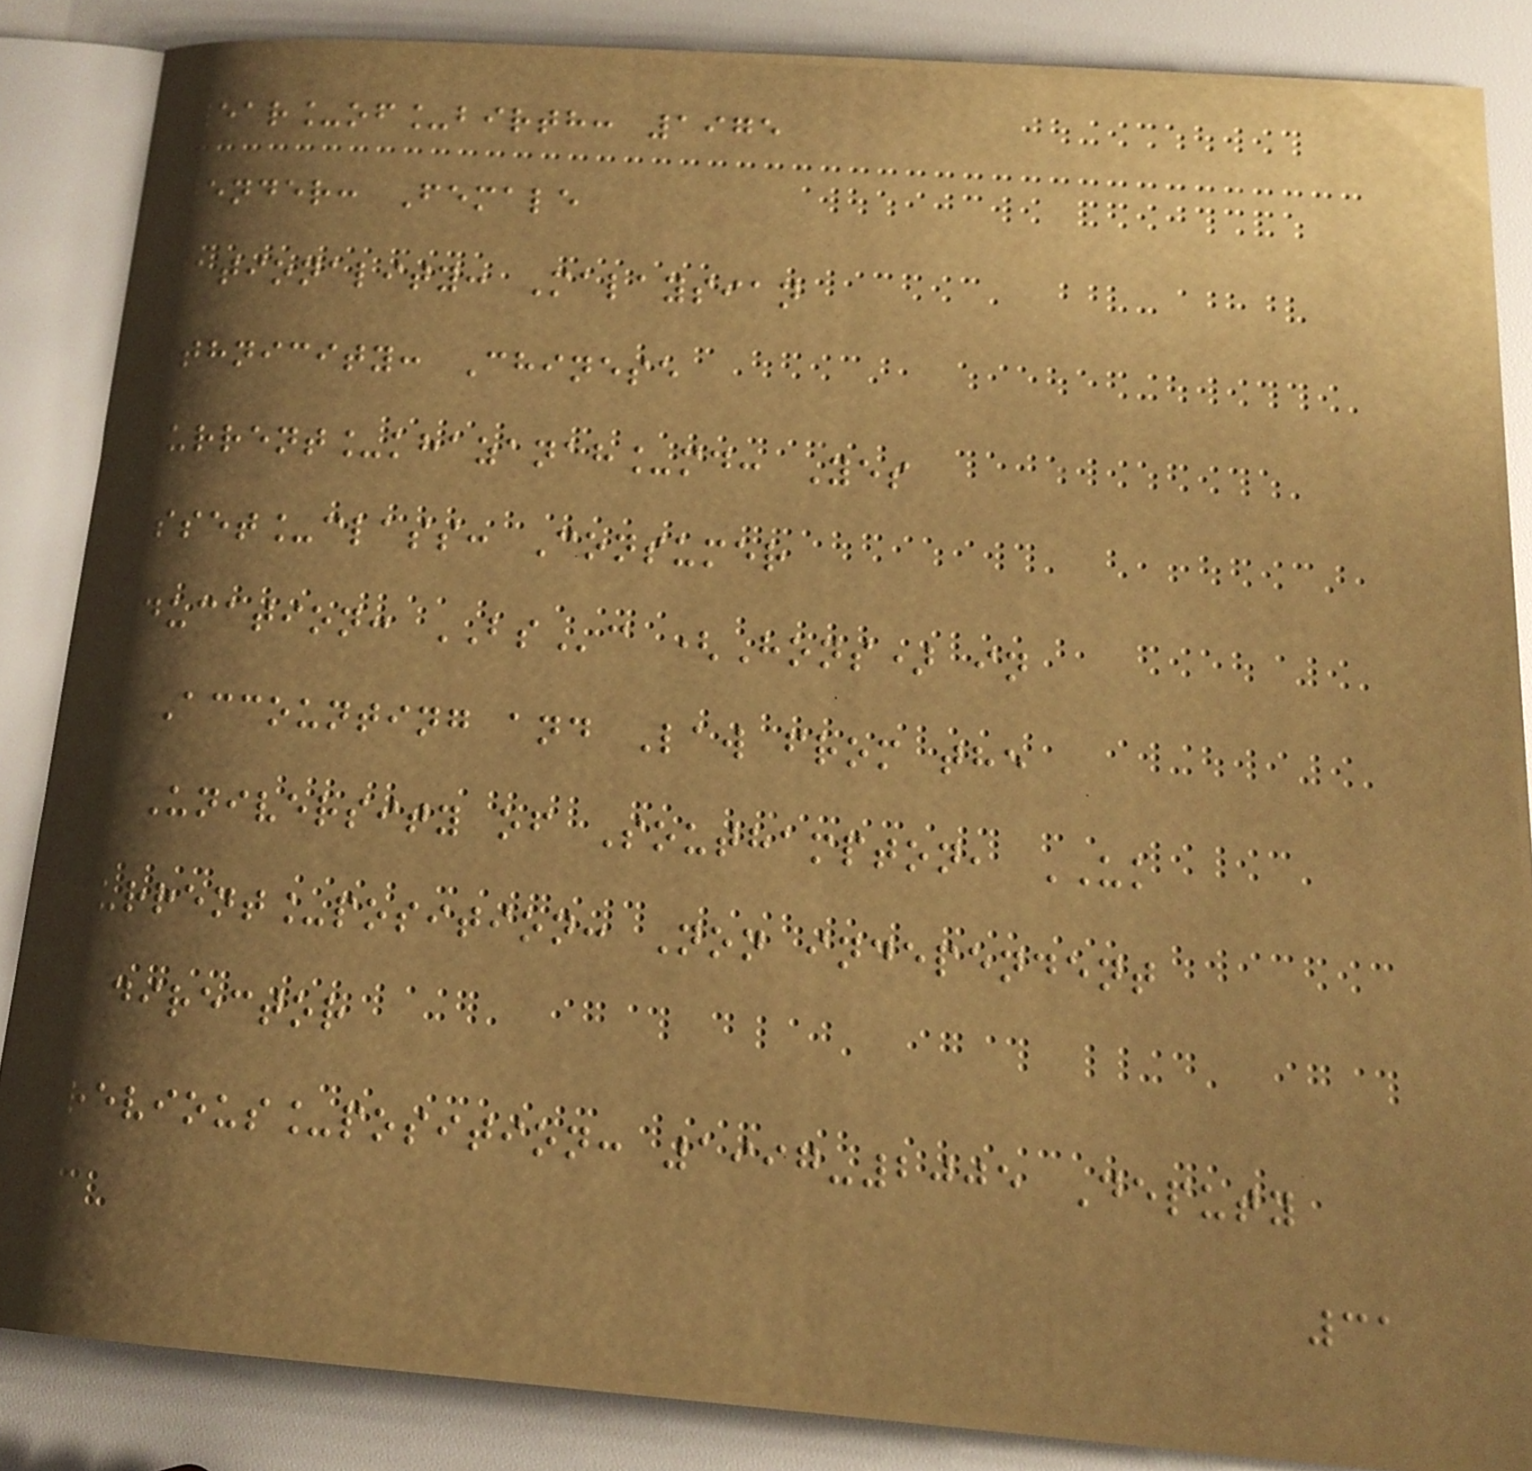year_of_birth: 1975
gender: Female
nationality: Malaysian
ethnicity: Chinese
current_khazanah_md: Yes
asset_class: Consumer
education: BSc (Hons) in
Accounting and Law from the
University of Southampton, UK
current_position: Non independent
director
previous_position: 1997-2005 Deputy
31
